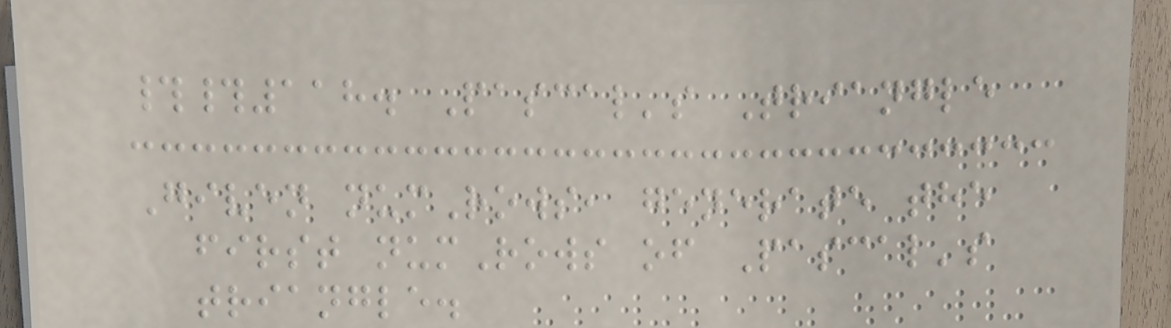##118. Pascal's Triangle
Given numRows, generate the
first numRows of Pascal's
triangle.
